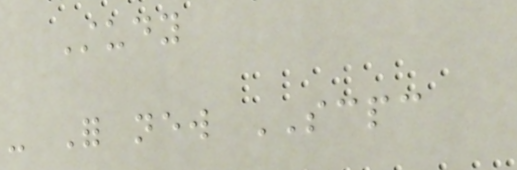Study
- For new SCPC
